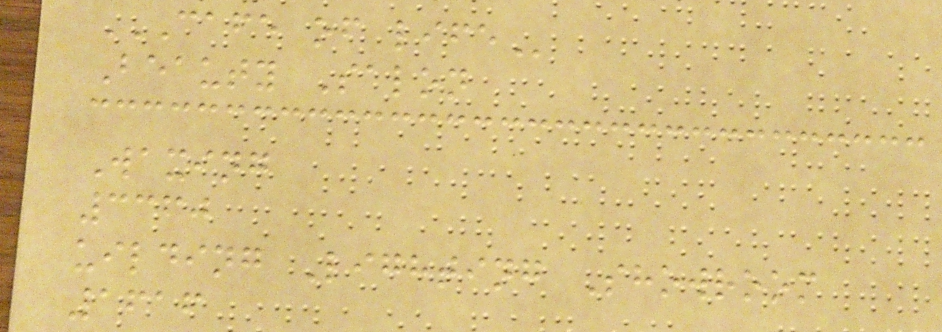CAFE OF LIFE
Beauty Salon
Waxing
3360
uilding Lighting Showroom
1616
